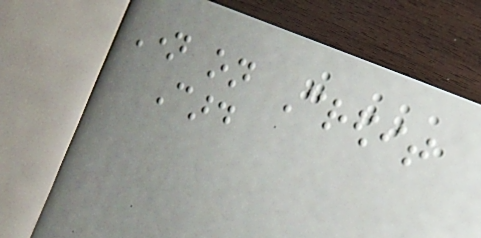Name on Credit
Card
